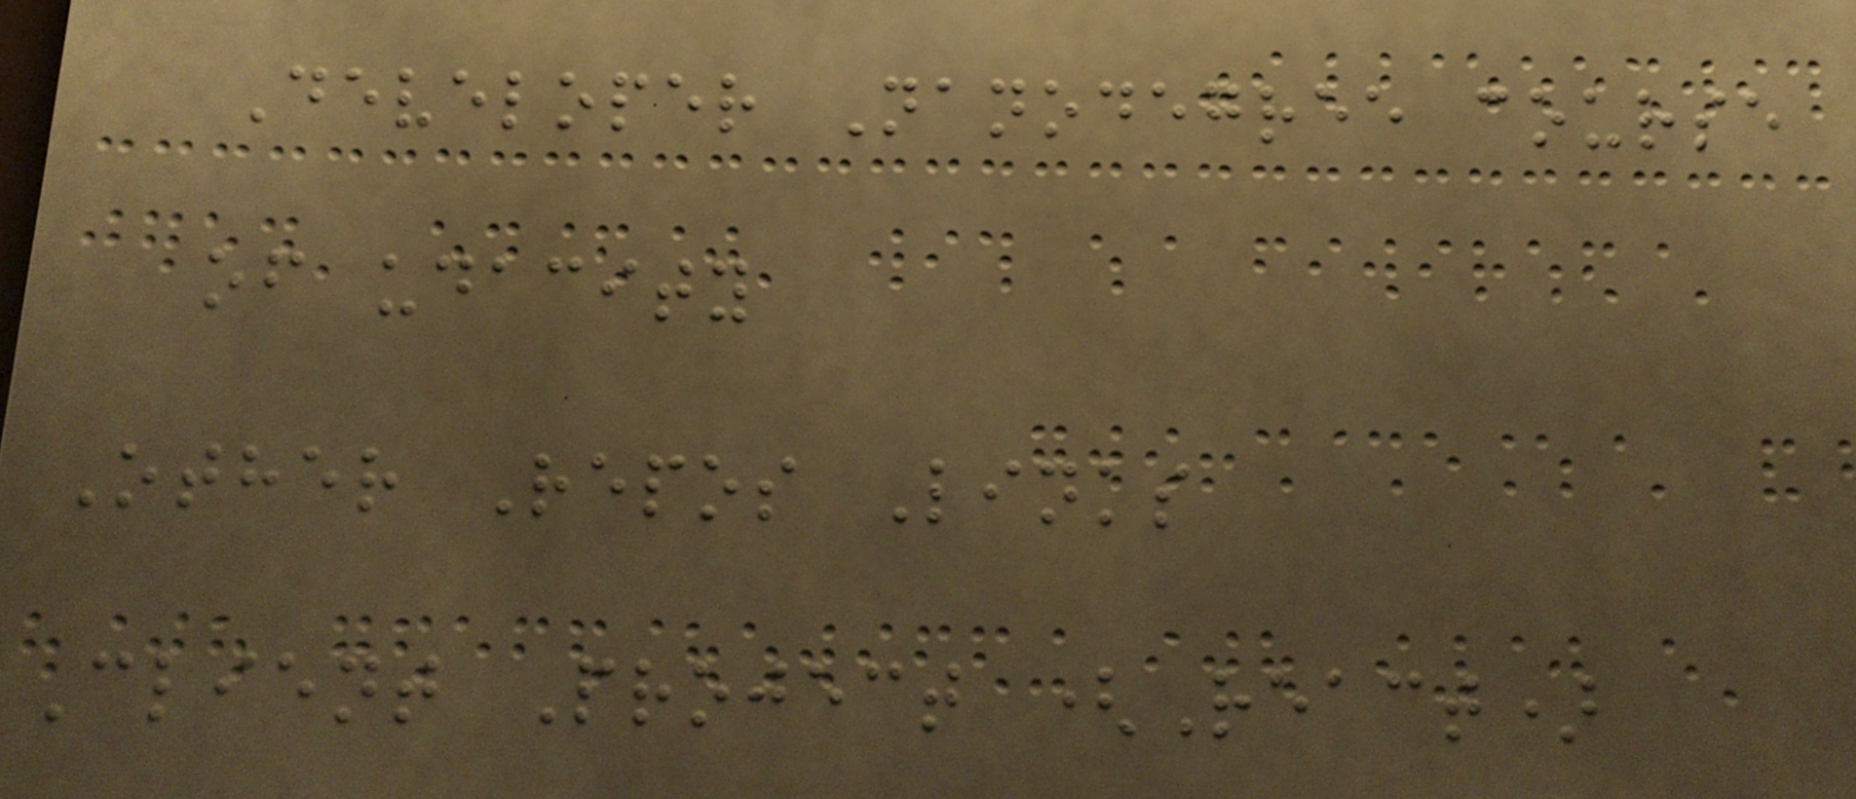Developer Nanodegree course
of udacity
Other Repos Links
Client Project (React)
